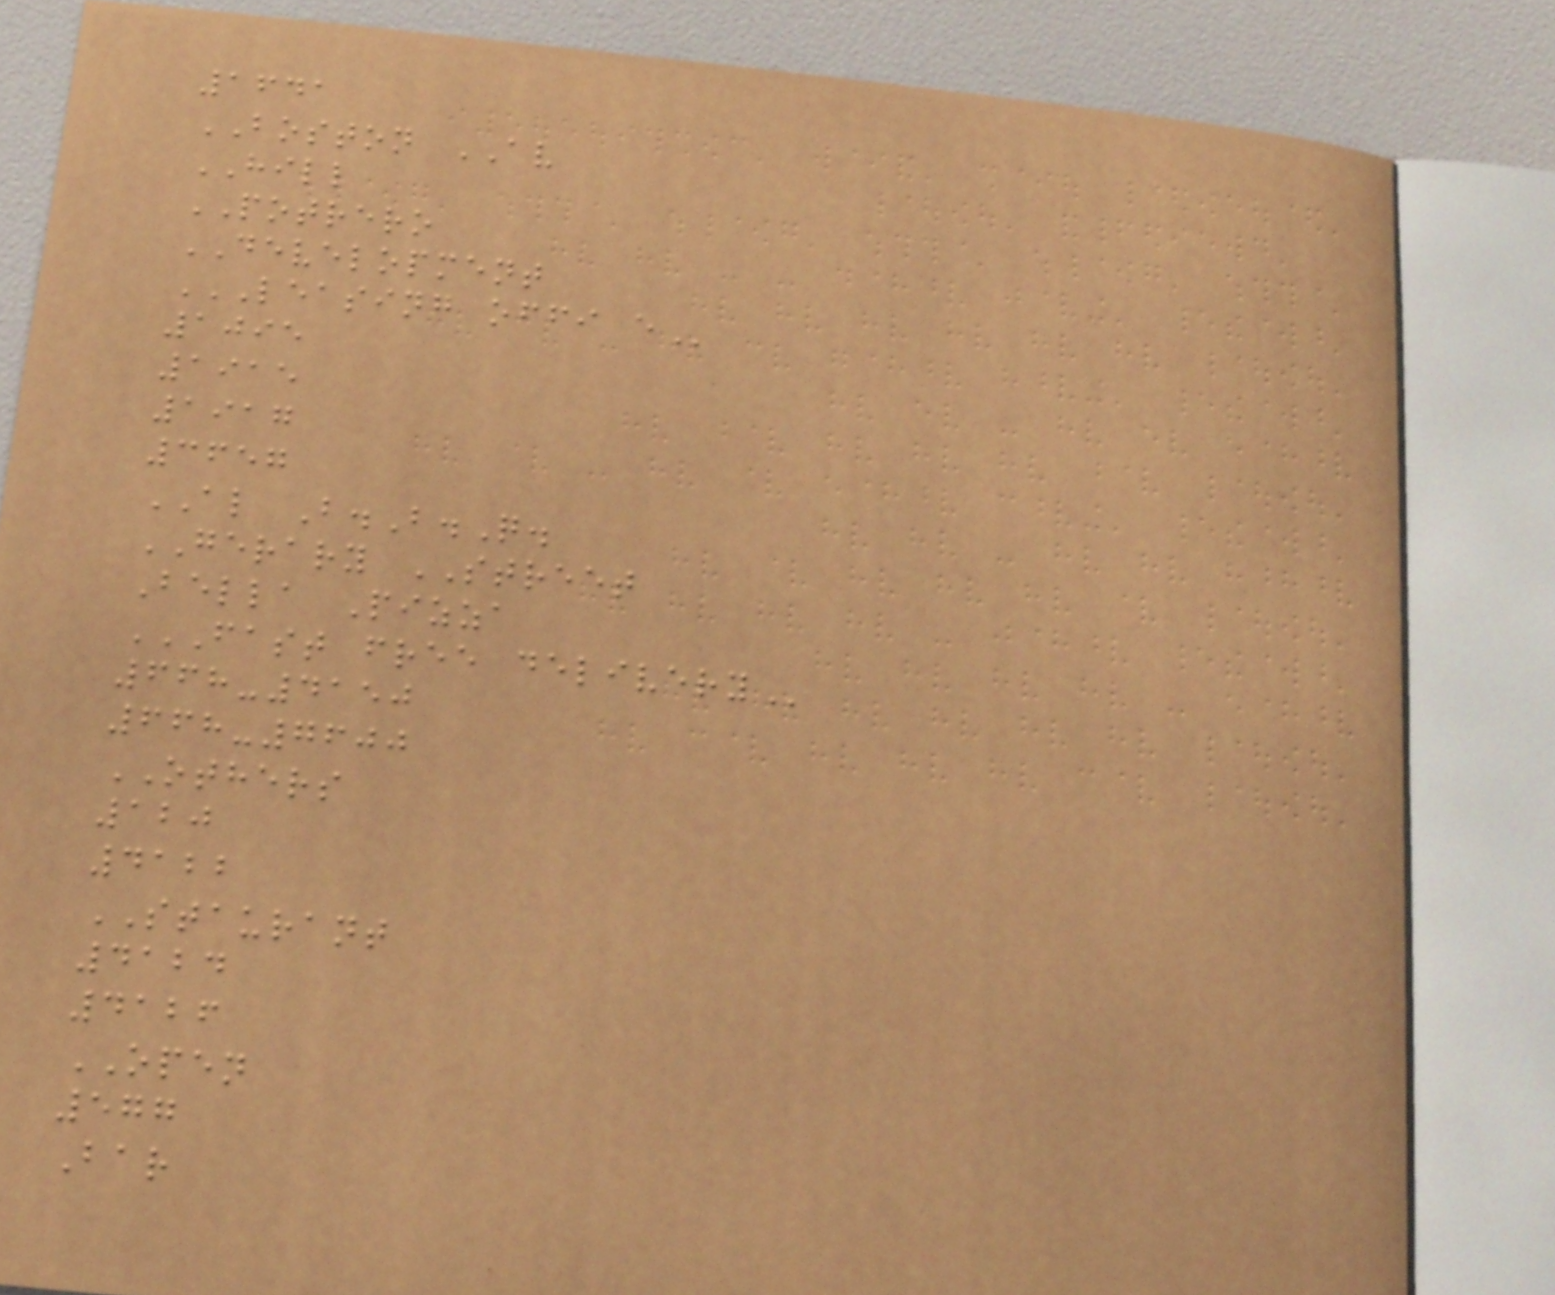1641
BOSTON AV
HILL
POTRERO
DEVELOPMENT
LEASING OFFI E
1095
1915
1917
3657
AL B.B.Q.
GERARY STREET
Bella Pizza
FAST FREE DELIVERY
668-4150
668-7600
OTHERS
120
4122
STAURANT
4124
4126
OPEN
577
Bar
